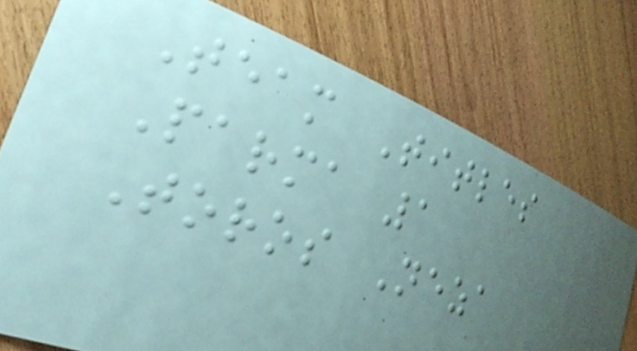Team Titles
Parma 1
Toros Neza
